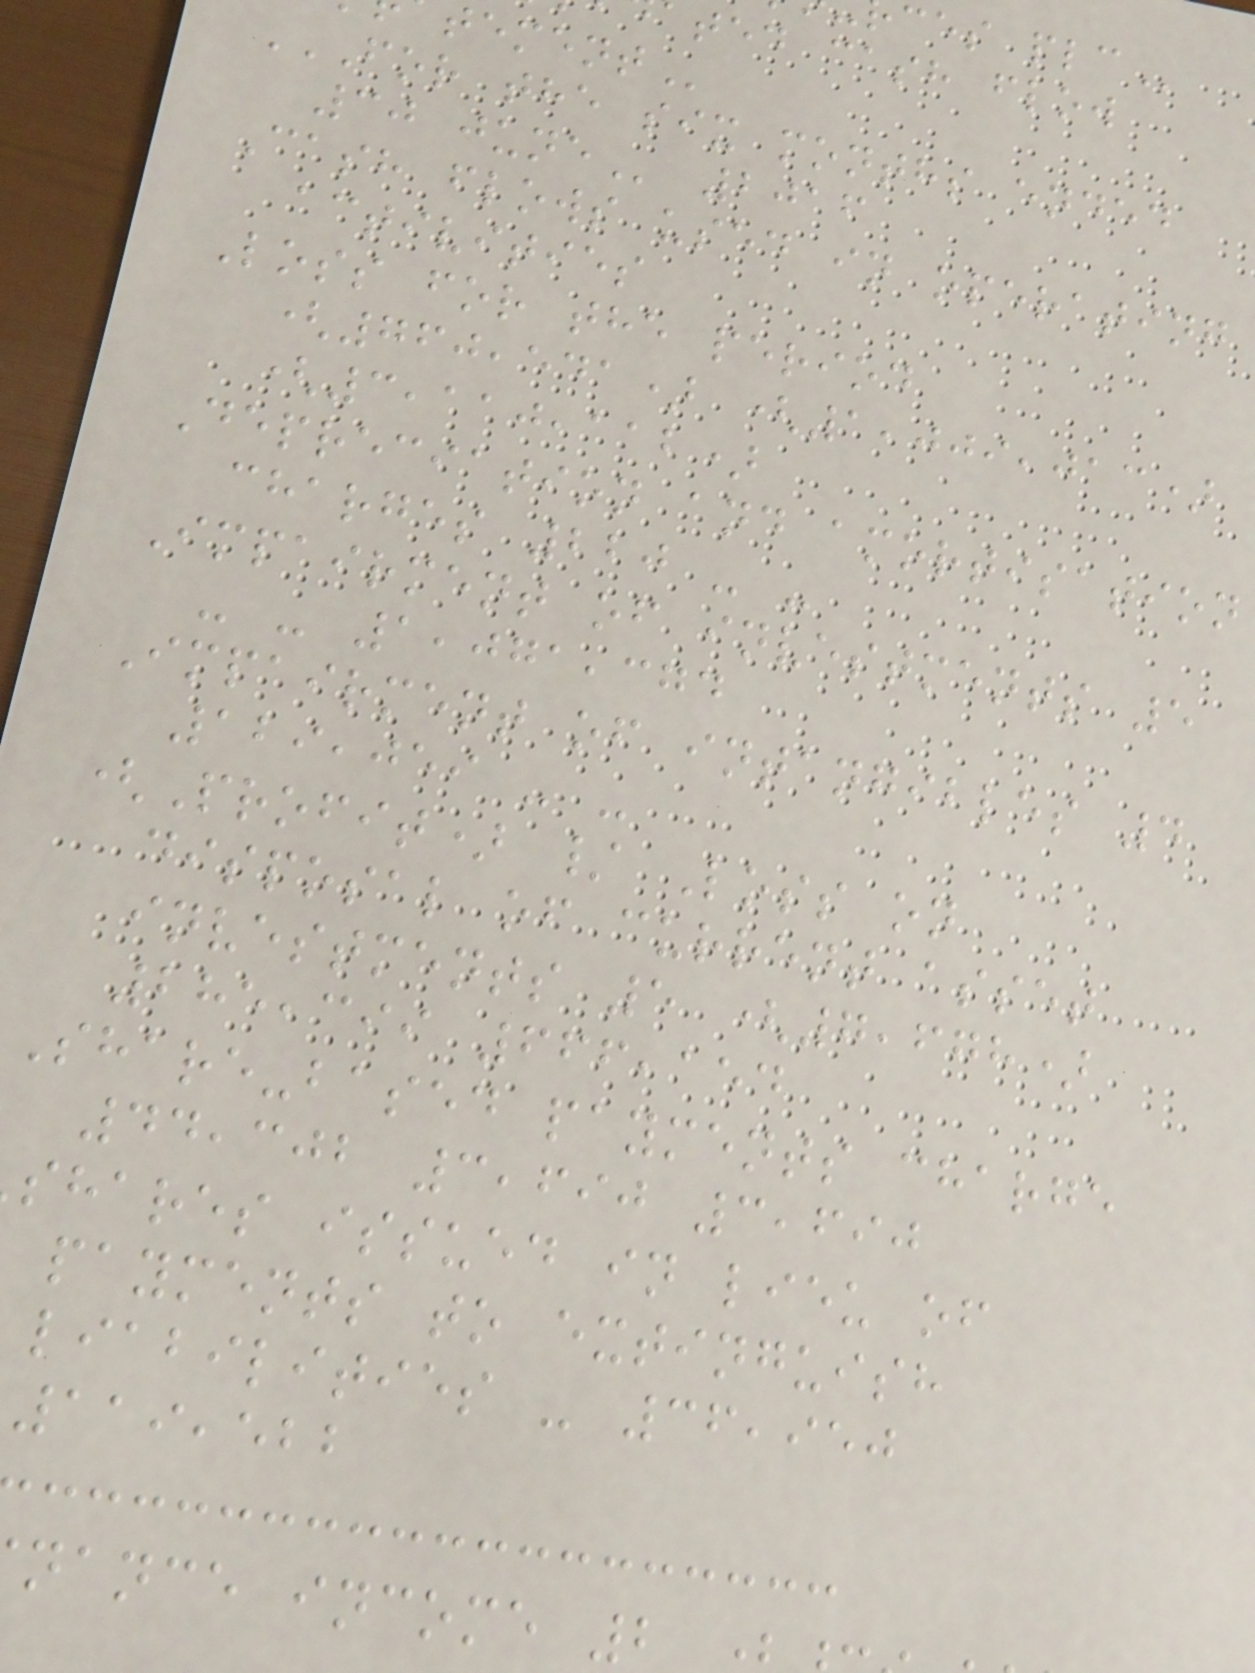ted cash flow
FOR THE SIX MONTHS ENDED
Cash flows used in operating
activities
Loss for the period
(760,541) (1,009,013)
(3,110,112)
Depreciation and amortisation
charges 220 - -
Impairment of investments 5
- - 1,071,374
Impairment of intangibles 4
129,059 - -
(Profit) / Loss on
disposal of current asset
investments 5 (7,678)
285,399 666,154
Share-based payments charge
44,302 3,690 3,690
shares issued in lieu of
payments to extinguish
liabilities - 36,950
119,522
nance income 2
